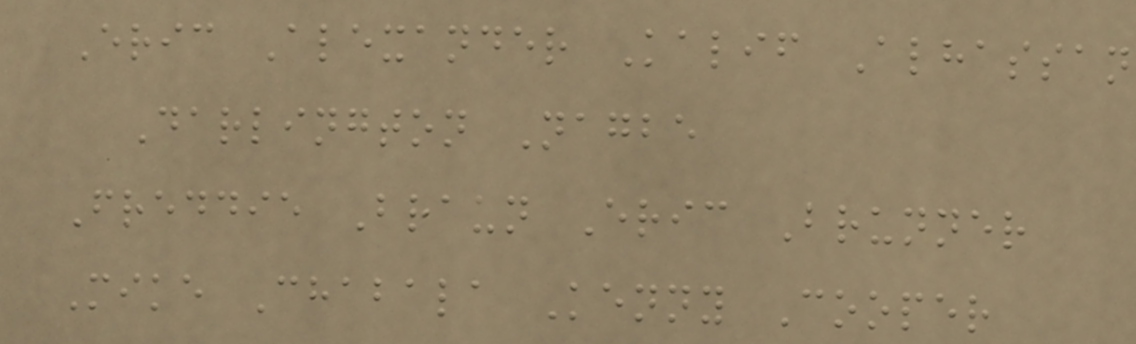Eric Alexander Kalif Alhassan
Darlington Nagbe
Freddie Braun Eric Brunner
Mike Chabala Kenny Cooper
